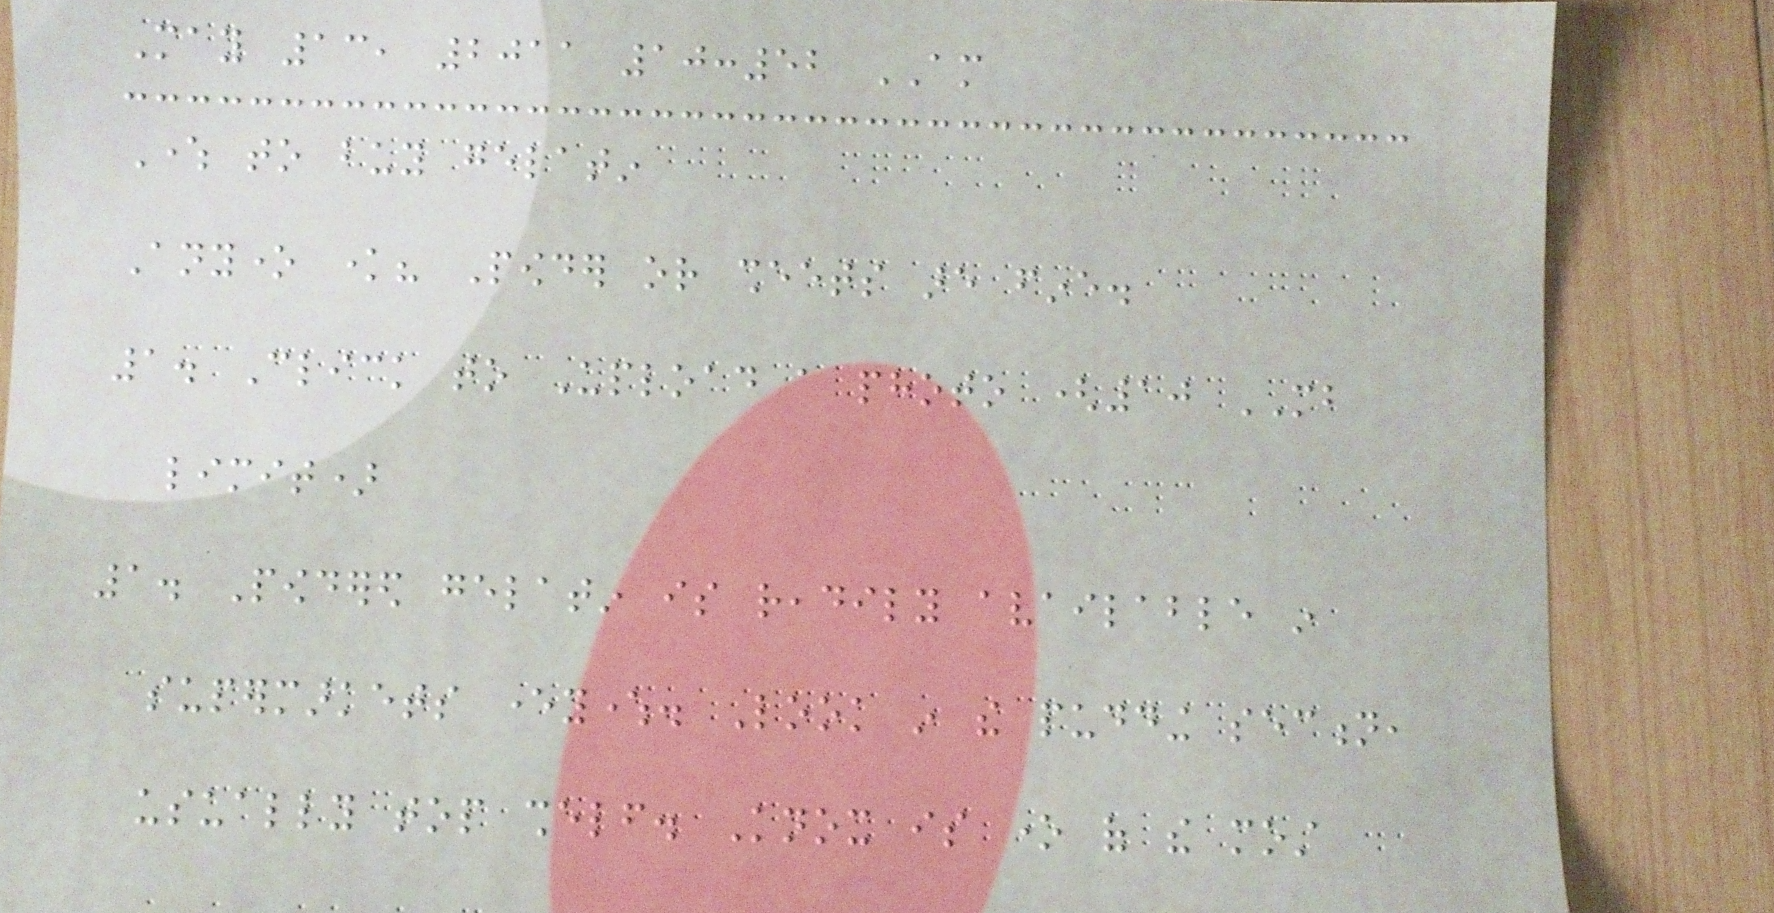May 13, 2011 10:52 AM
Where to buy gelatin
Anyone know? Powder or sheets are fine.
1. Click to Upload a photo (10 MB
limit)
1. Powdered gelatin is readily available in
supermarkets everywhere. Look in the pudding section,
usually top shelf. Knox is one of the most
